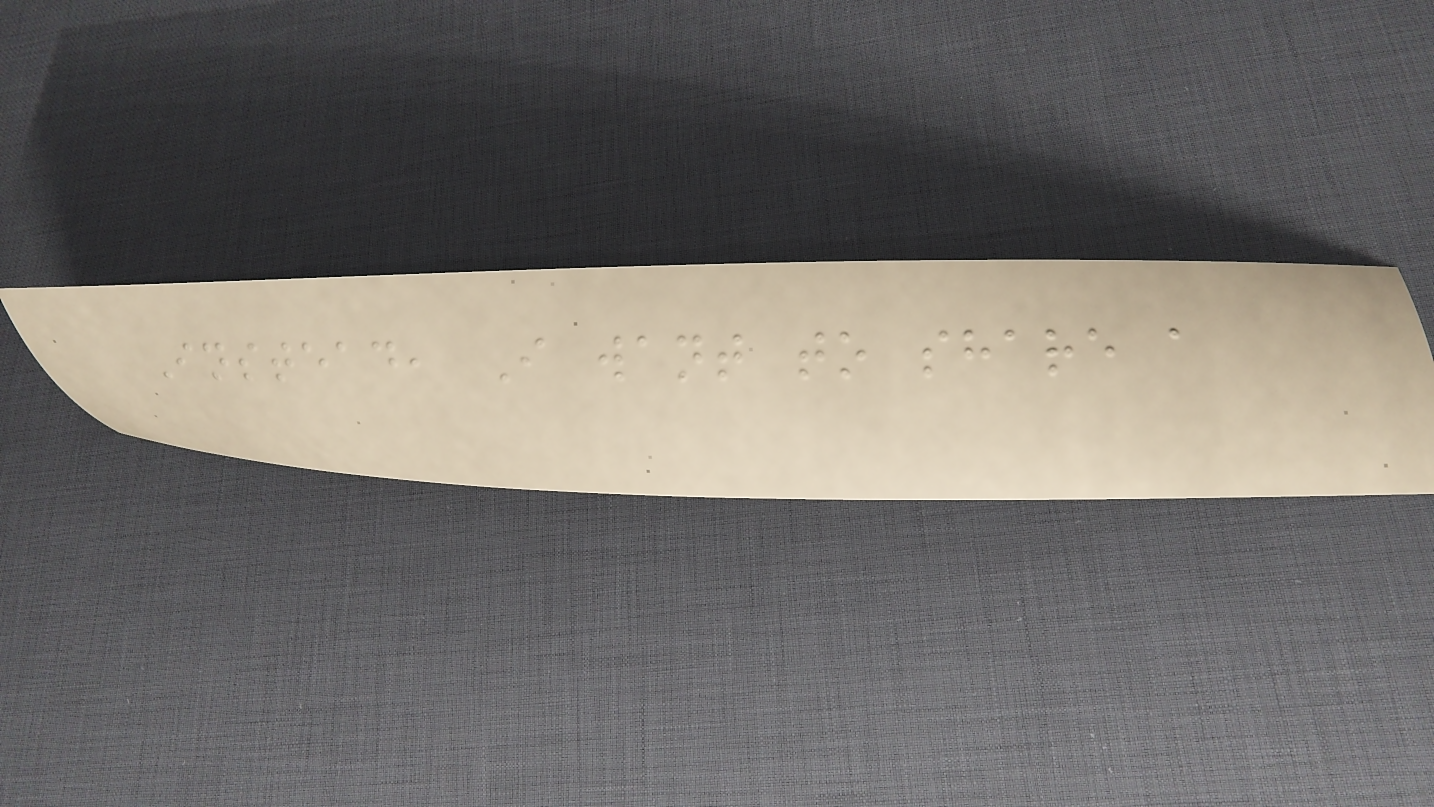Instead, I want to share a
